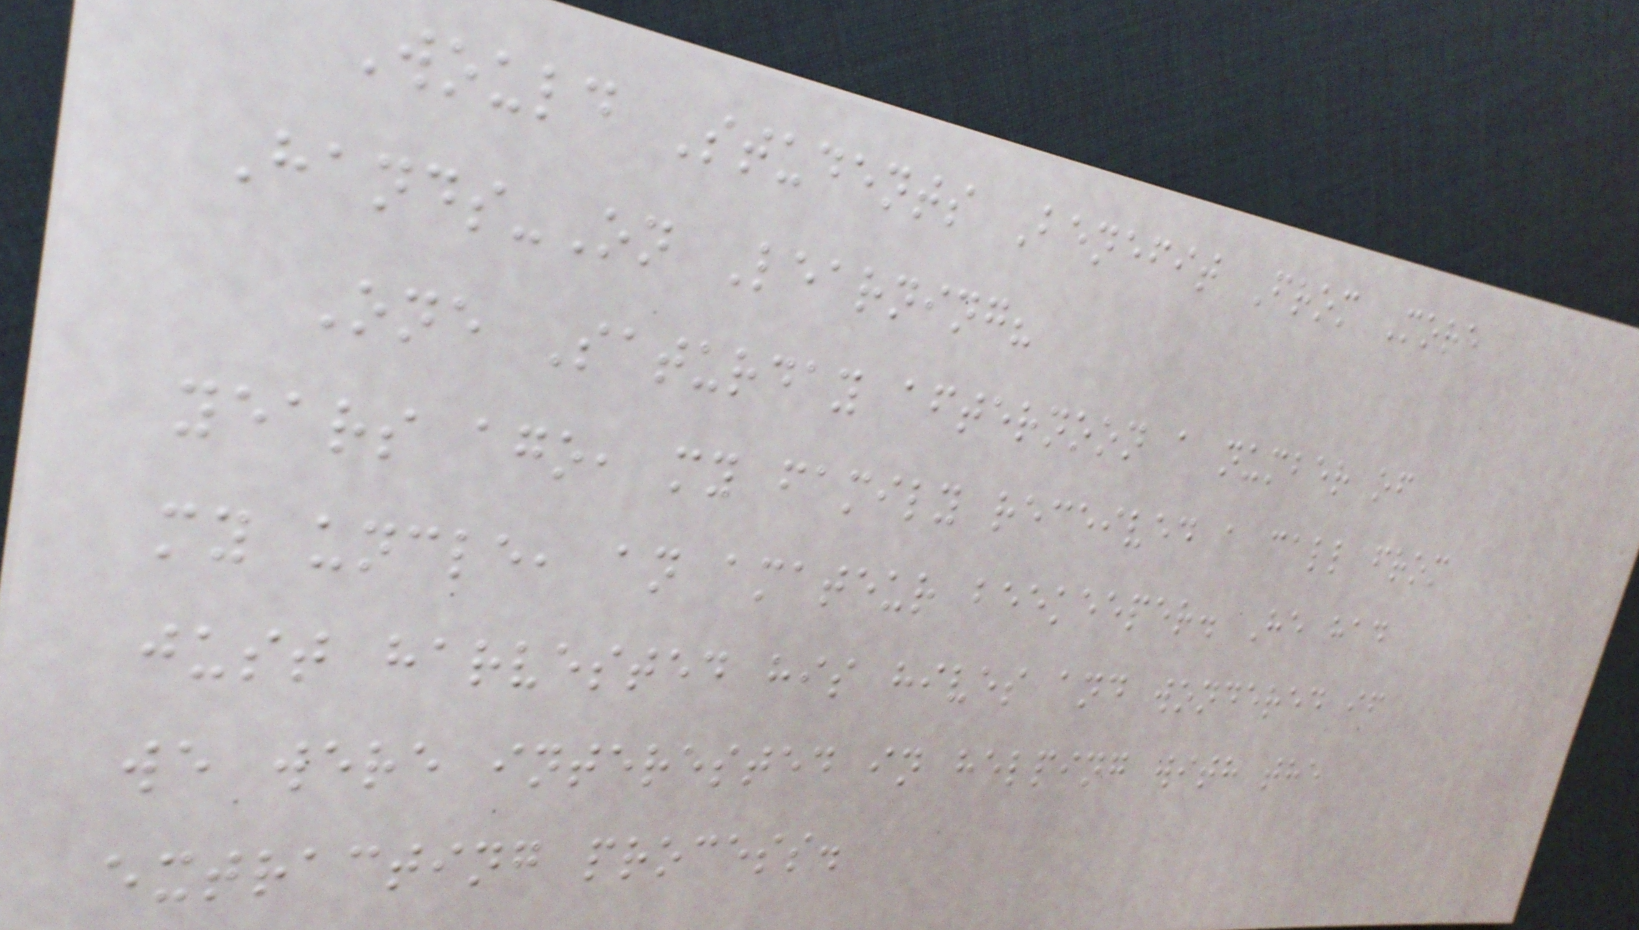Would Students Benefit From More
Hands-On Learning?
One Saturday afternoon a number of
years ago, my family received a call from
my uncle, an amateur beekeeper. He had
just harvested his hives and wondered if
we were interested in helping with the
extracting process.
